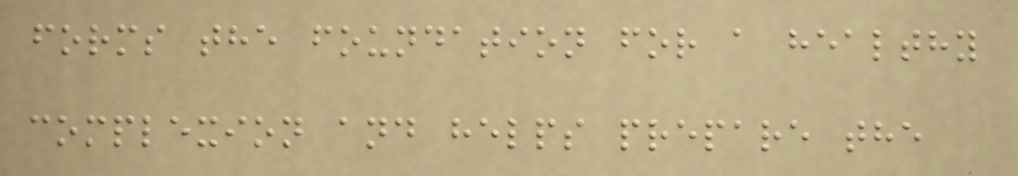forms the foundation for a healthy
complexion and helps prepare the
